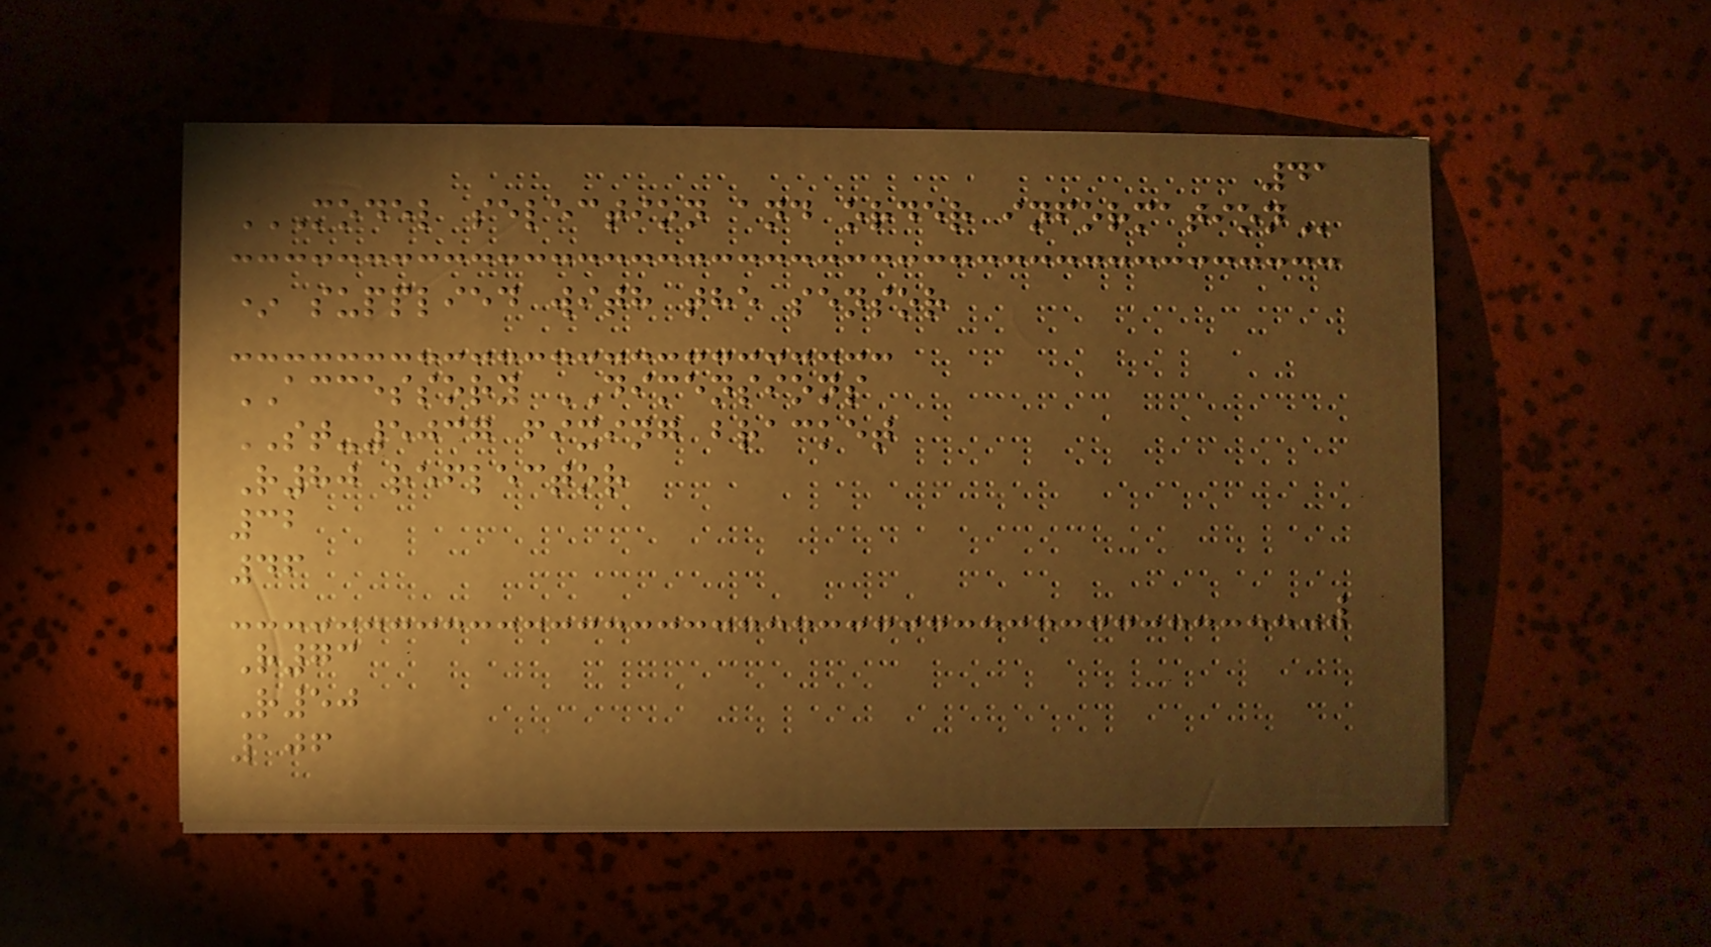41
MODEL SELECTION AND ORDER INFORMATION
* supplied with the sensor
ACCESSORY DIMENSIONS
ST-5037 fixing bracket
R80 reflector
32
46
R73
R50
106
